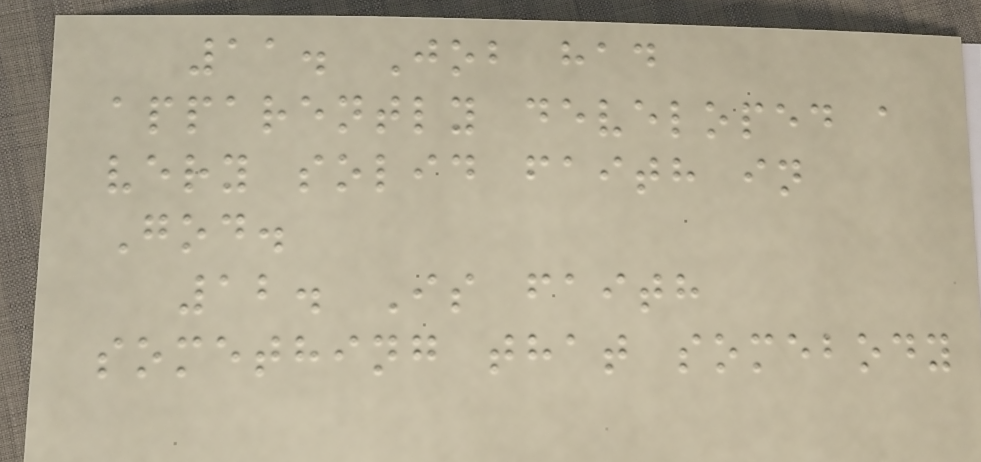11. Job had
apparently developed a
very solid faith in
God.
12. Is faith
something that somebody
